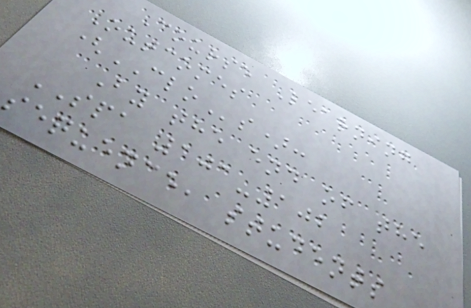Course Learning
Outcomes
(CLOs):
By the end of the
SPA 101-102
sequence, students
